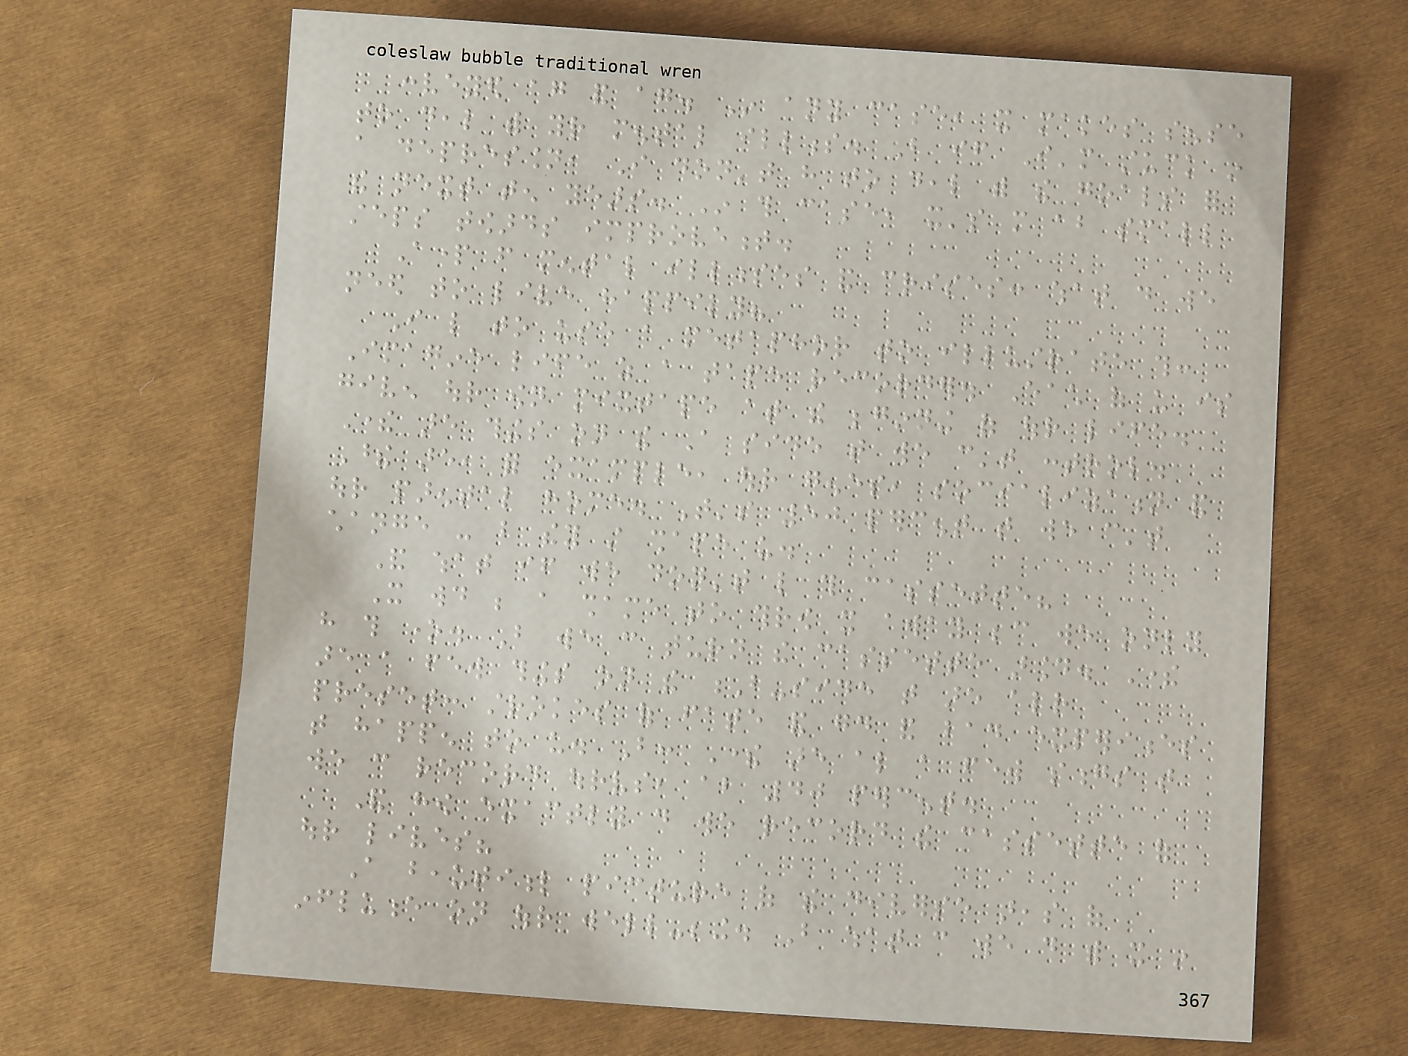conveyed again and again. In any case, it makes sense
to deal with your mental illness. But if I'm stuck in
a depression, I don't have to deal with the goals for
the next ten years. In this case, it's more about small
steps towards improvement.
Apart from mental illnesses and crises: what do we
need to live happily?
I like to use a metaphor to illustrate this:
Imagine life as a tape recorder. Each of us is
given our own mixtape at the beginning of our life.
There are things on the A side that we can't control.
These are, for example, our genes, socialization and
our parental home. That's 50 percent that we can't
change - but they still shape us.
And what if we don't like this cassette?
It would be a shame to throw it away because we only
have this one. But we can turn the cassette around. There
are a few things on the B-side that are already
preset: strokes of fate and good and bad experiences
that happen to us. But: There are also a few songs that
we can record ourselves, about 40 percent.
And how exactly do we record the cassette of
our lives?
A beautiful picture of the diverse areas of
influence on our well-being. But what can we do with it in
